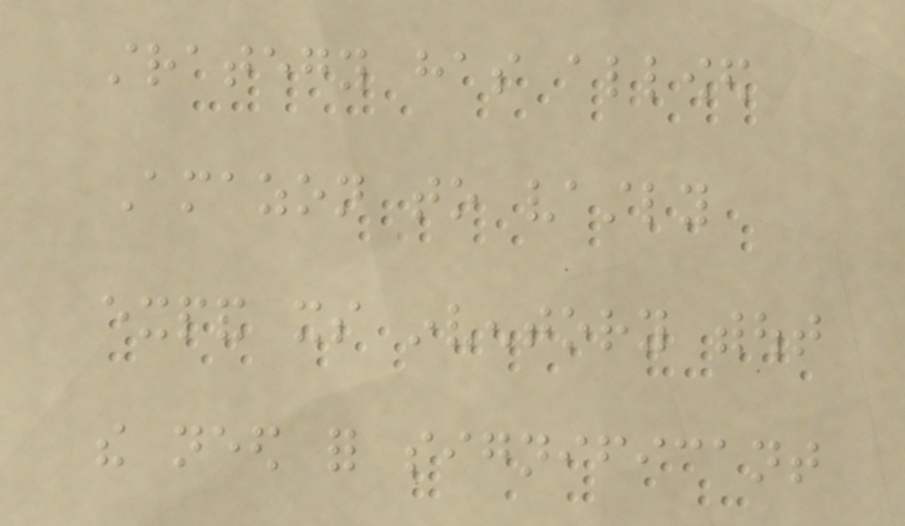strategy has allowed
Amazon to vastly
expand its inventory without
the need for significant
